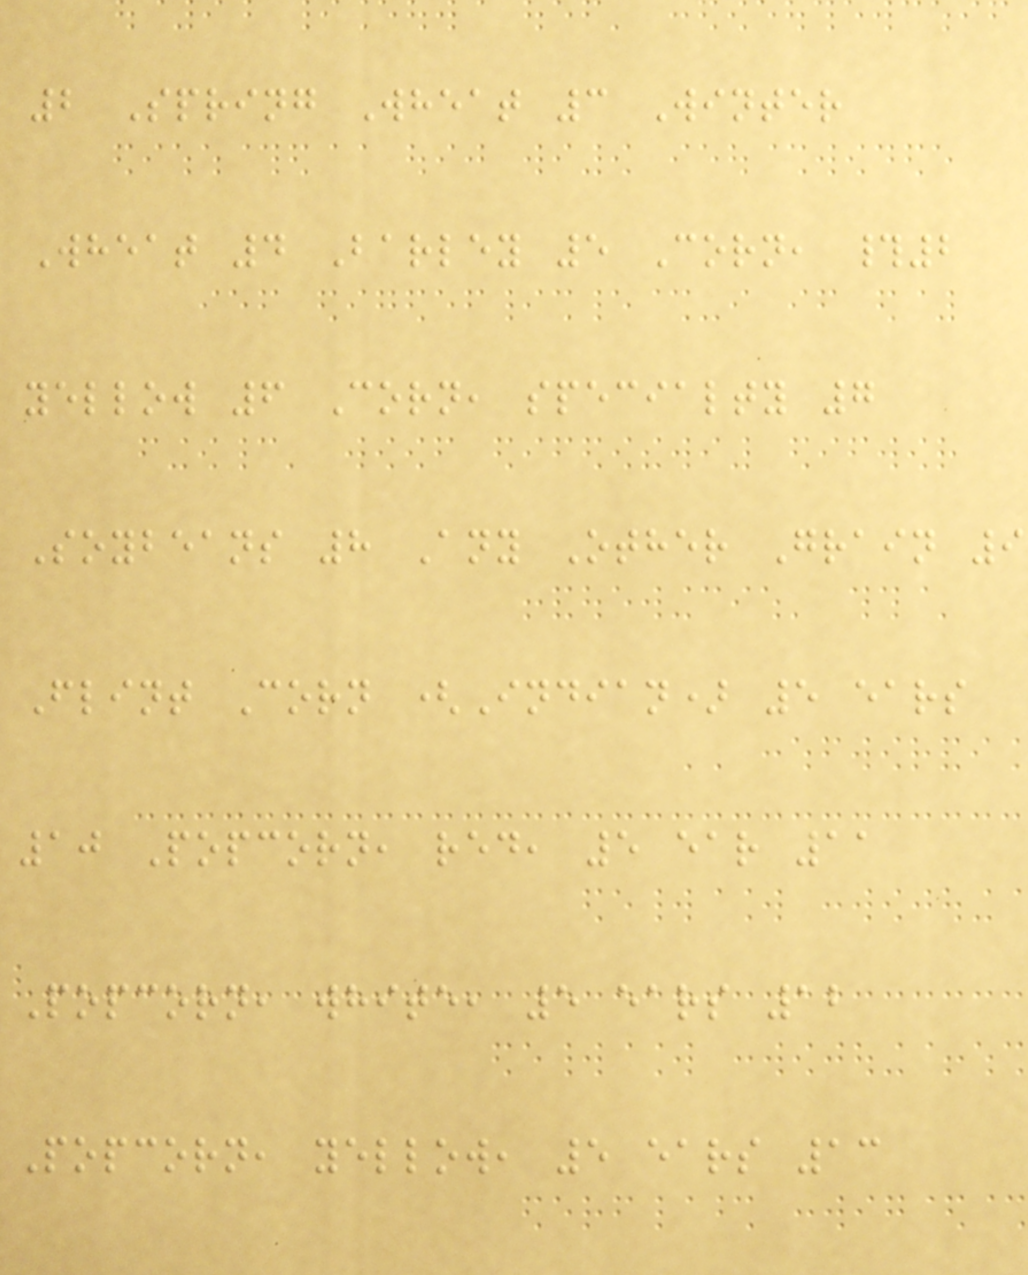2 Spring Wheat 3 Winter
Wheat 4 Barley 5 Corn, #2
yellow 6 Corn, specialty 7
Soybeans 8 Any Other Grain 9
Flint Corn (Indian) 5 ears
10 Popcorn, red, 5 ear 11
Popcorn, white, 5 ears 12
Popcorn, yellow, 5 ears 13
